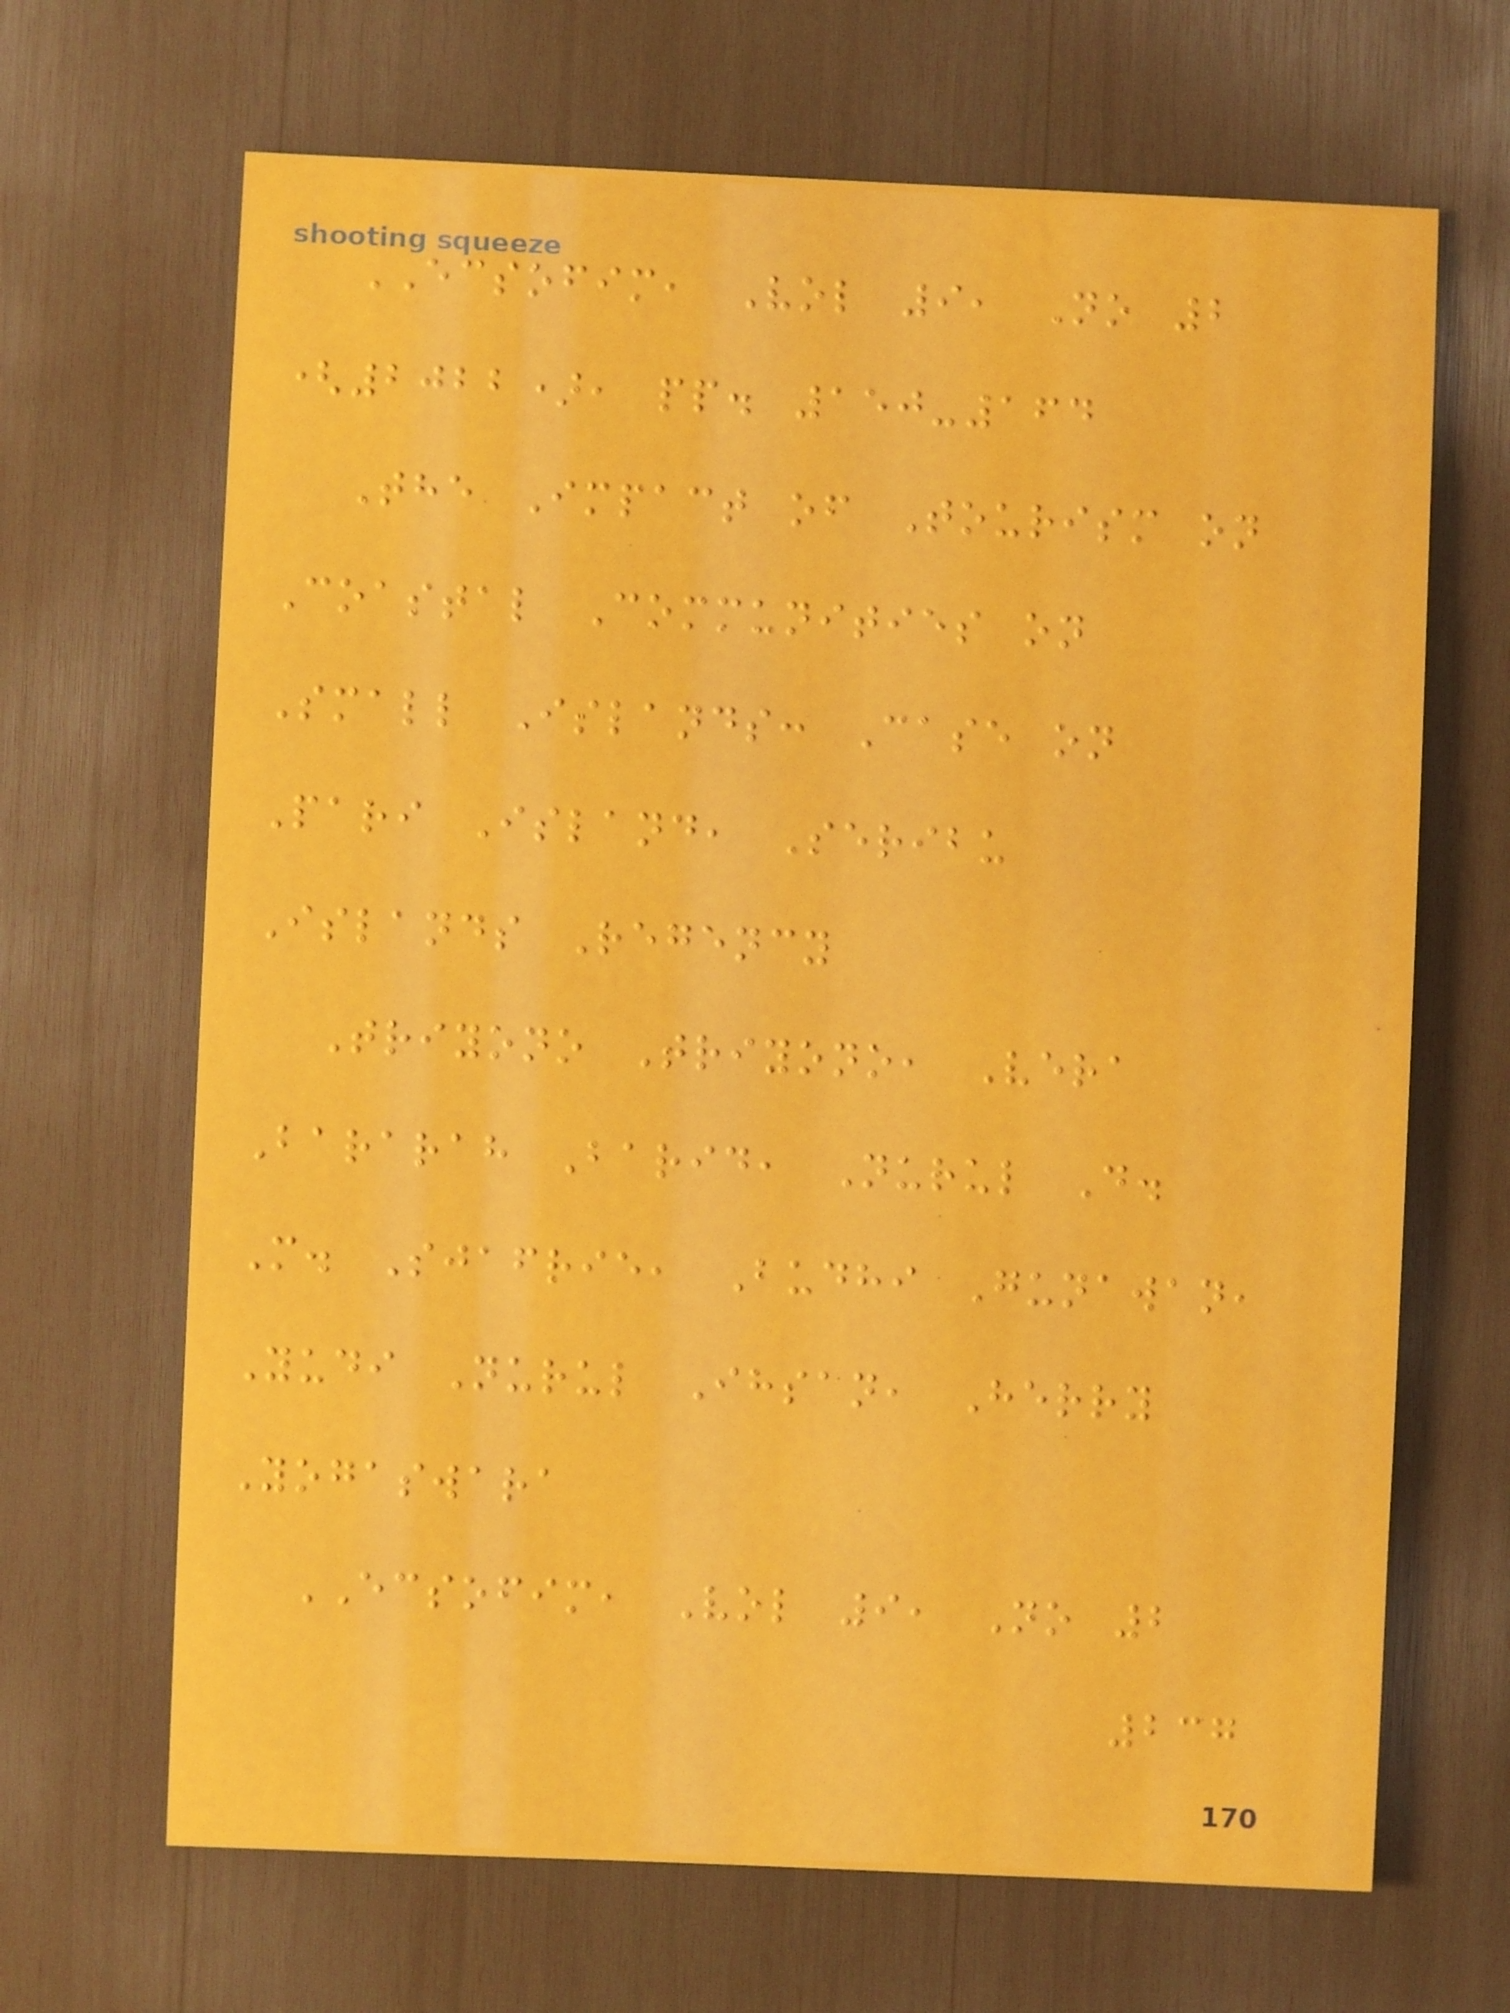ECSOFIM, Vol 9, No 2
(2022), pp. 150-164
The Impact of Tourism on
Coastal Communities on
Small Islands: Case on
Pari Island, Seribu
Islands Regency
Triyono Triyono, Vera
Bararah Barid, Nurul D.
M. Sjafrie, Budhi Gunawan,
Yudi Nurul Ihsan, Herry
Yogaswara
ECSOFIM, Vol 9, No 2
237
